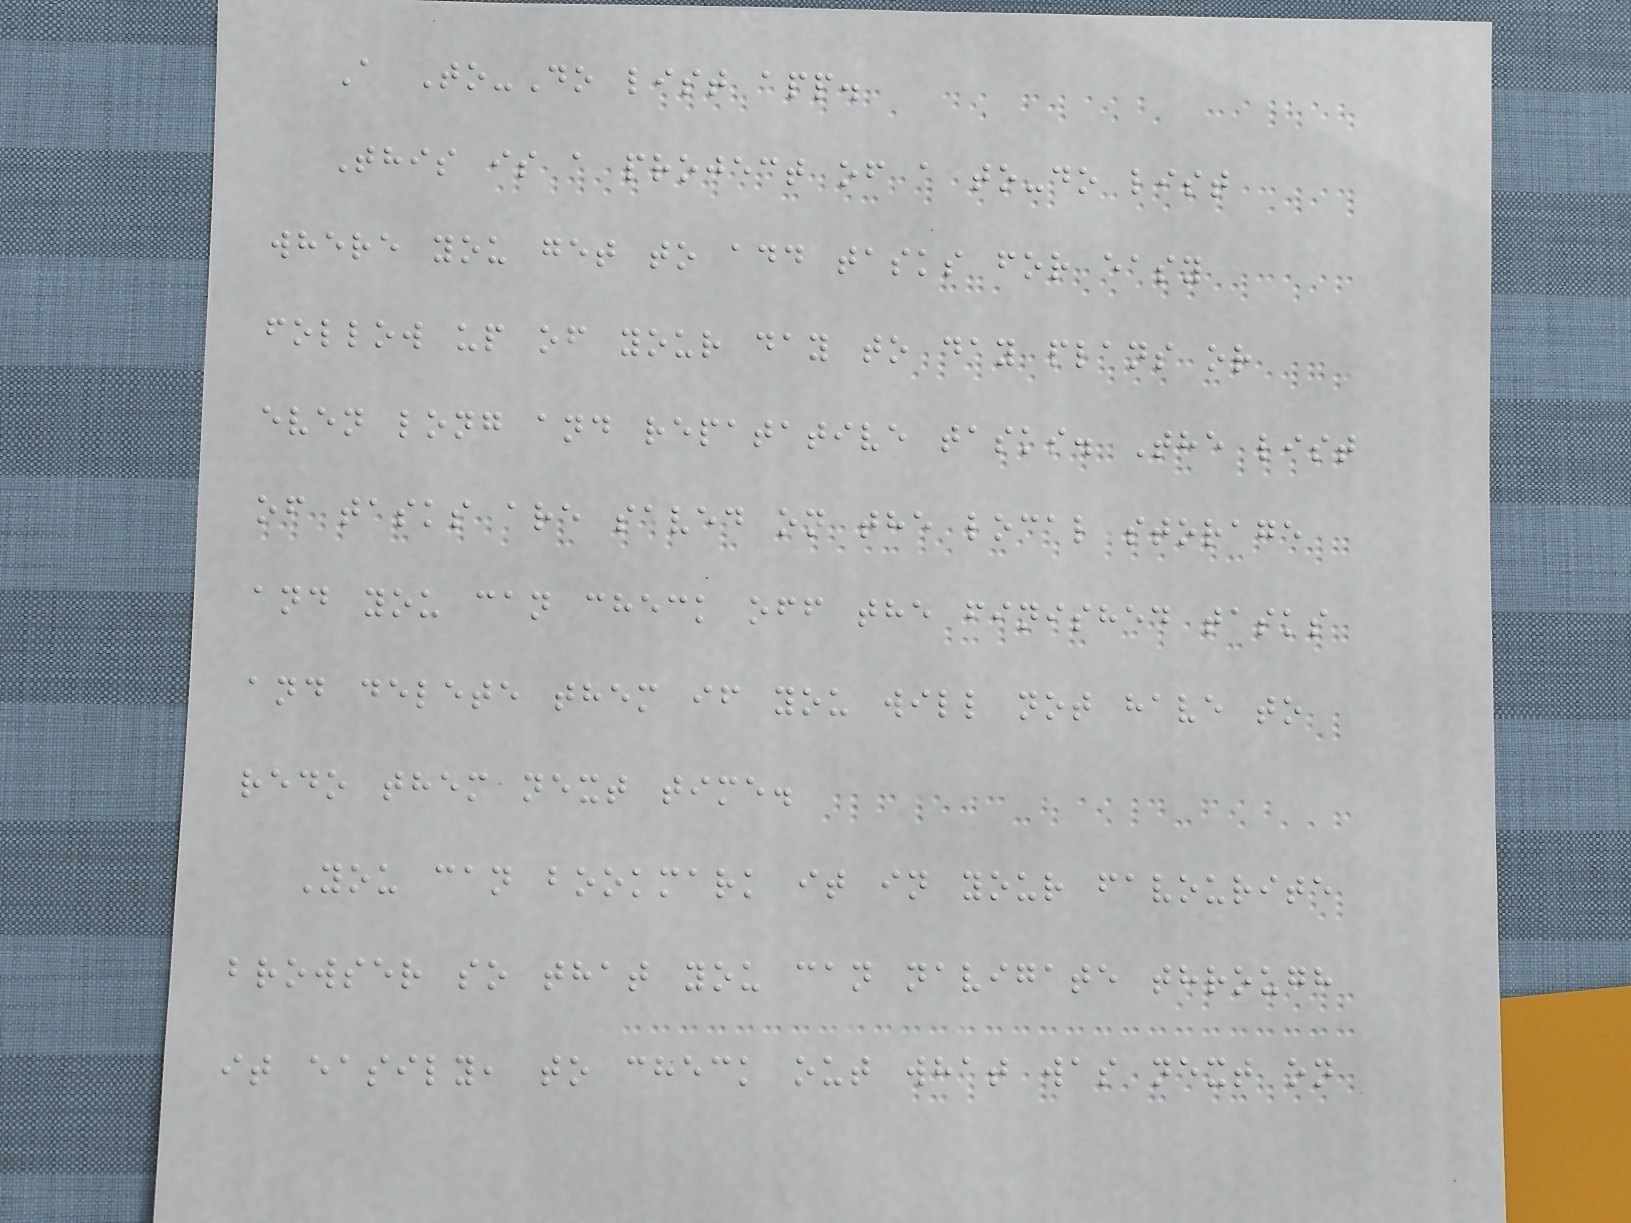A To-Do list app.
This is a project of a to-do list
where you get to add tasks for easy
follow up of your day to day plans or
even long and repatative tasks. The list
of tasks are saved on the local storage
and you can check off the finished tasks
and delete them if you will not have to
redo them next time.
You can bookmark it in your favourite
browser so that you can navigate through
it easily, to check out what was next on
